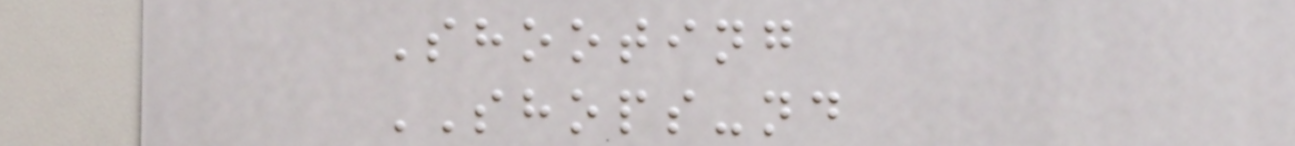Shooting
SHOPS-nd
